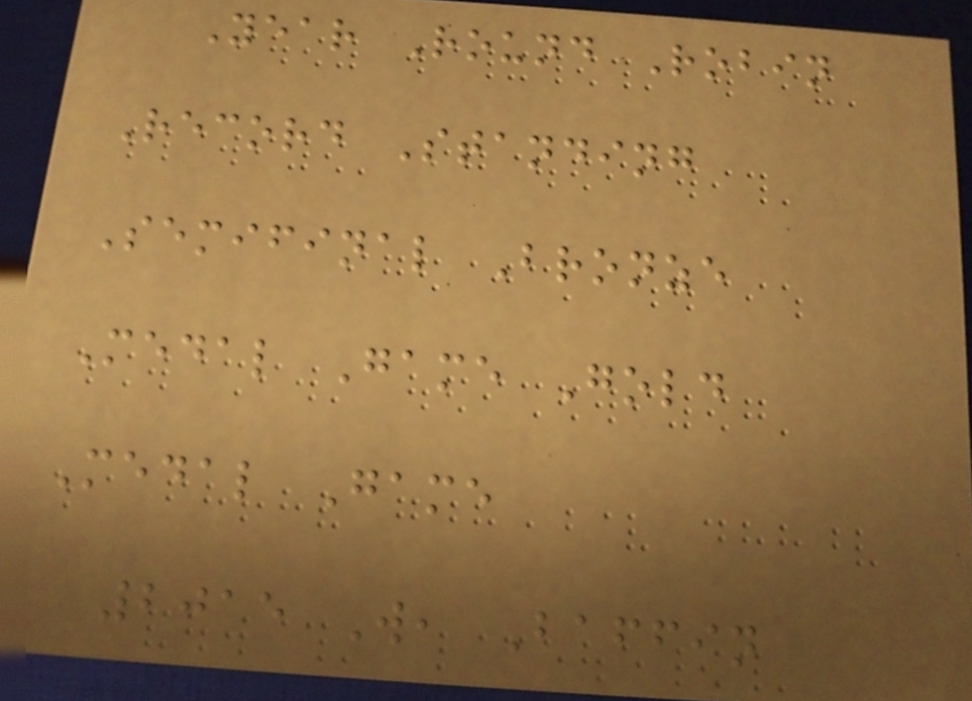Year Round Robin
Record Standing
Semifinal Bronze
Medal Game Gold
Medal Game
2015 W, Baffin
